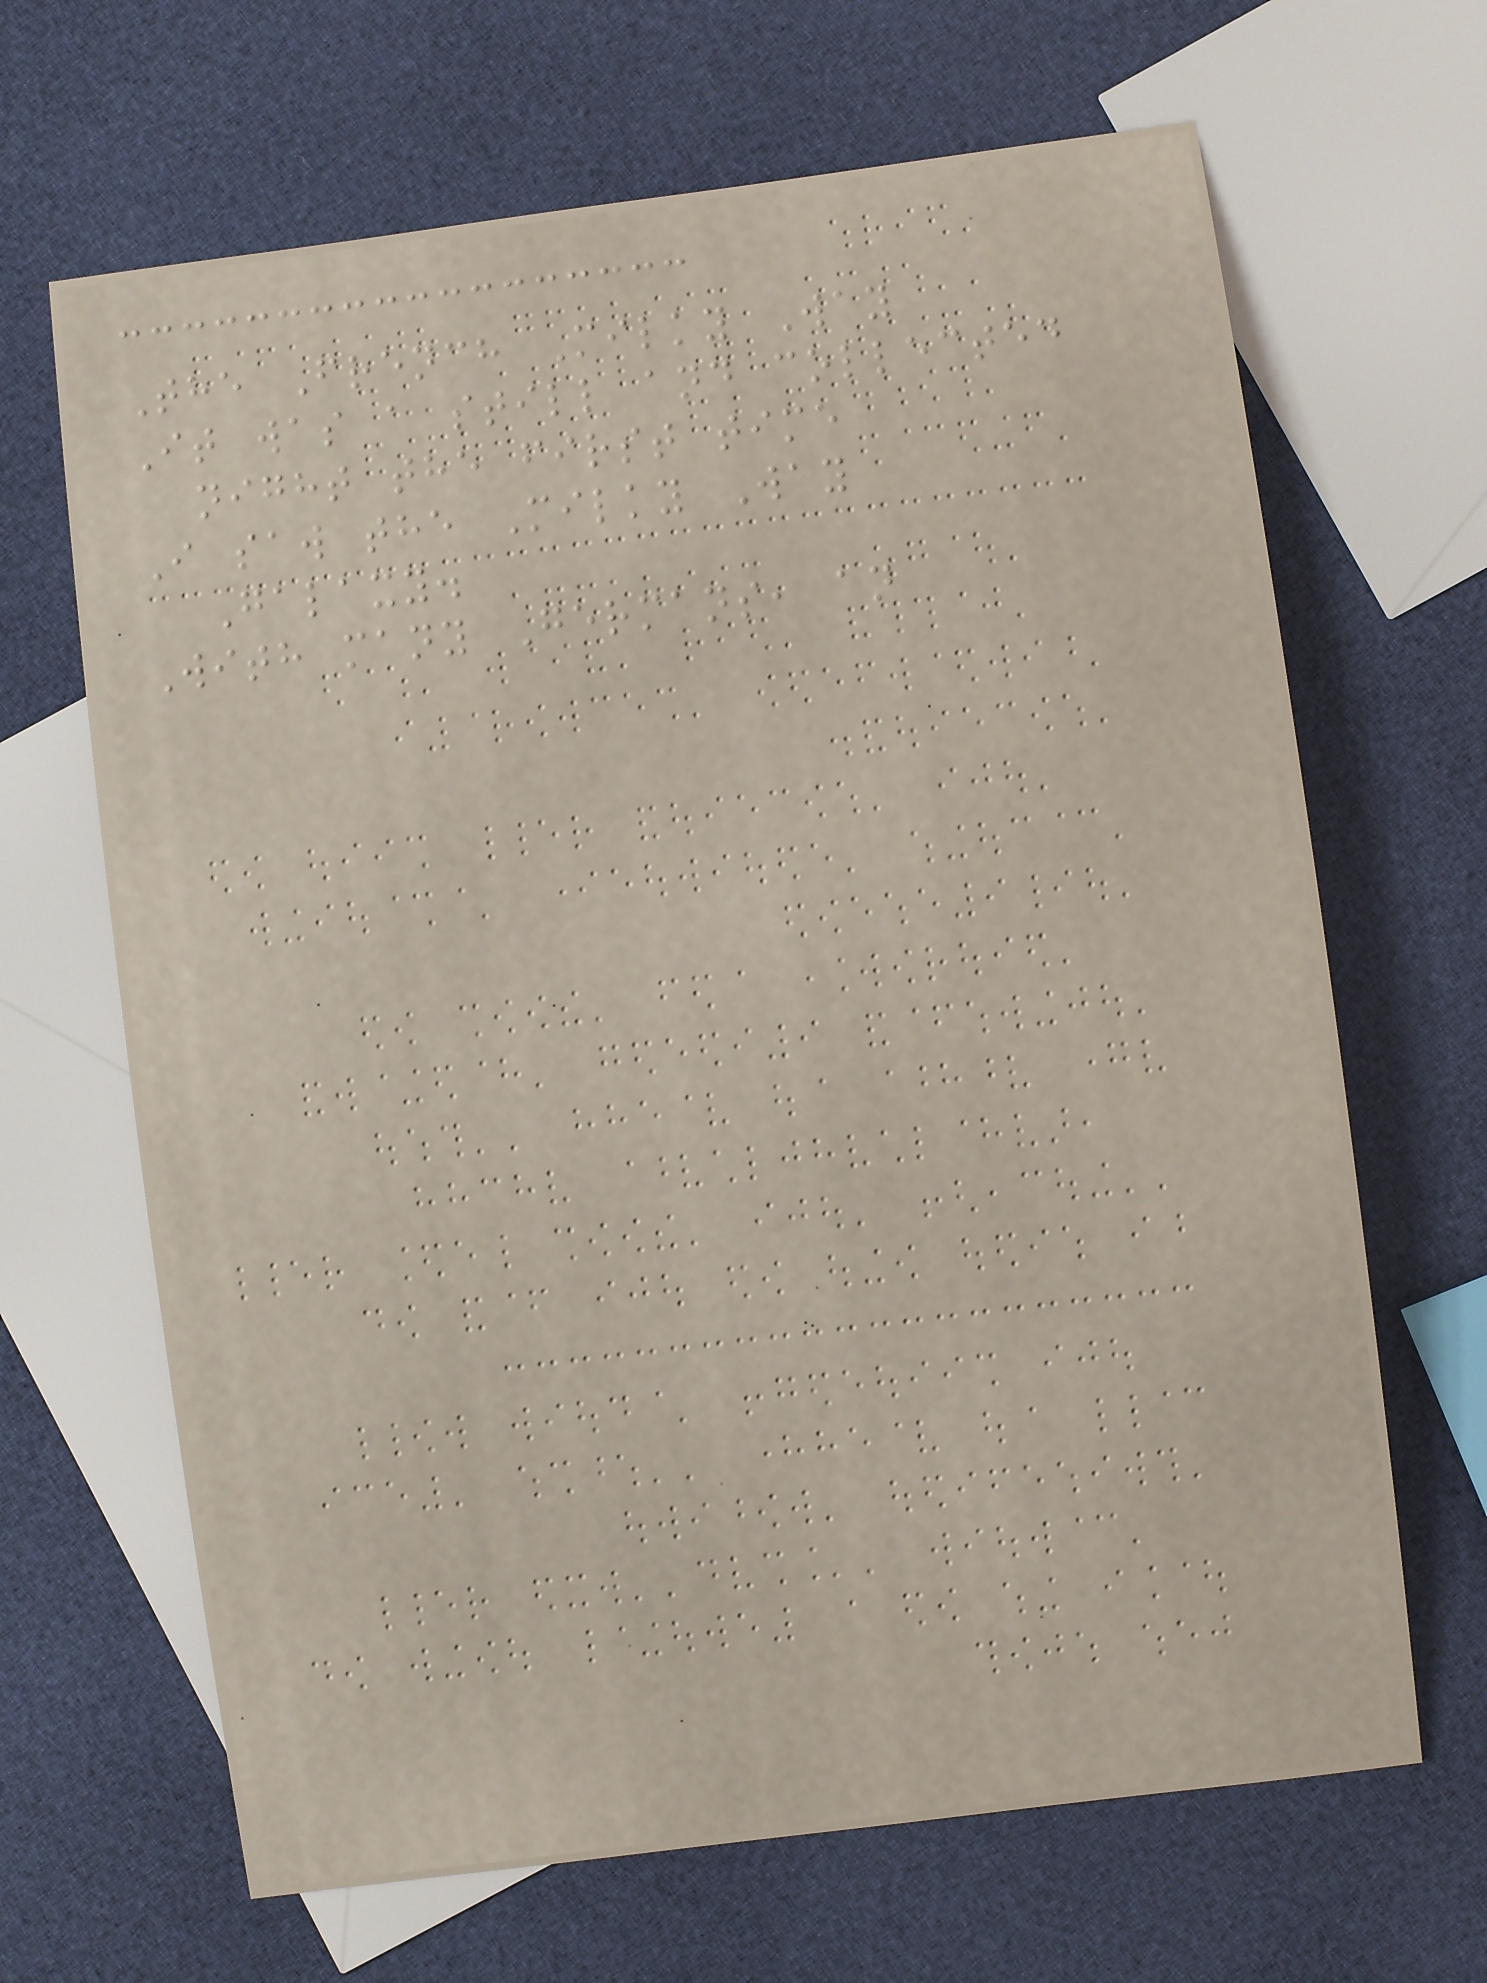The French Milky Way
It was a still and collected
night the first time
I saw the Milky Way
Galaxy.
With many Germans, an
